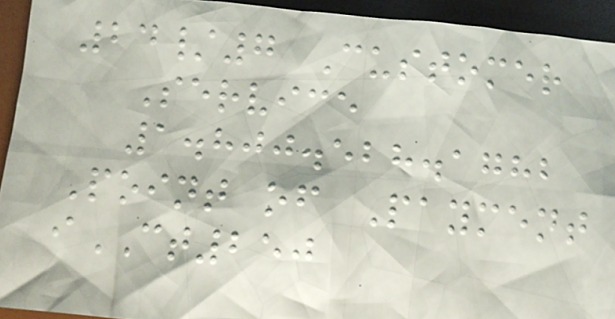24/7 Customer
Service
1.800.528.1782
Point of Payment
iCT250
